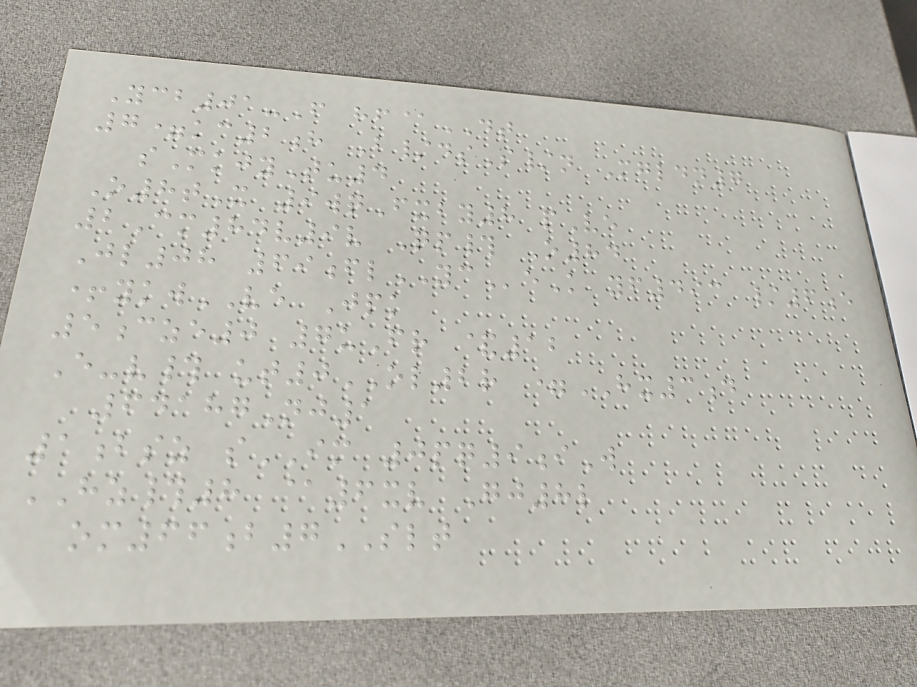Ycb01-F hf@DT
7=kc2h B/dsS/n Mgldn7
sMkjyTu4
O8tX 9wqFxby8 pVe
2Cm84v9v Qp# O84
Jl08 69flYCeK yf493 /6e
+ykwVE Jpk
5cze0 7uFr &12
E-v# ut0OL2r =HX3d
64187Nj1
1bsz sIM 0pq9iW
HZ#8 @6xv Gj8l
om66b7SLT
